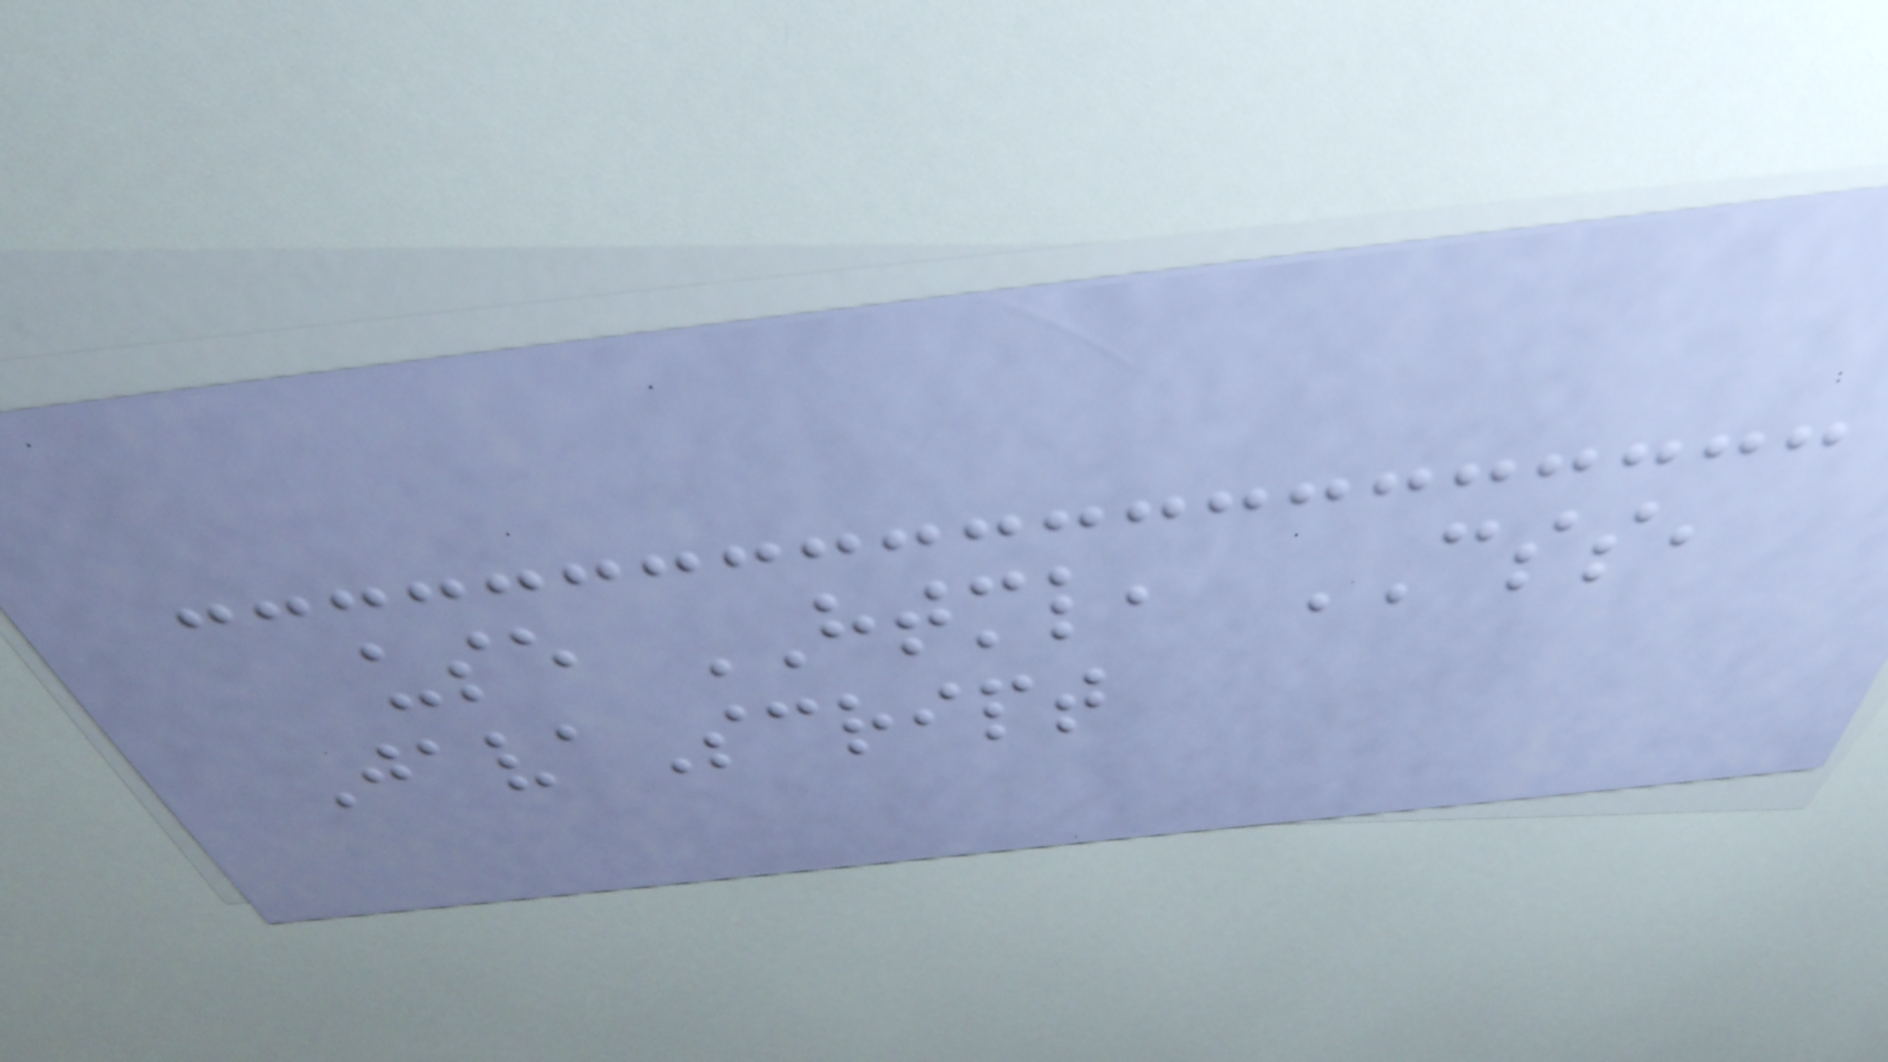use HTML, CSS,
JavaScript
